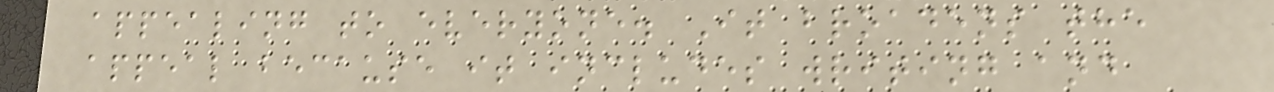appealing to everyone. It broadens the
appeal because it includes writing and
